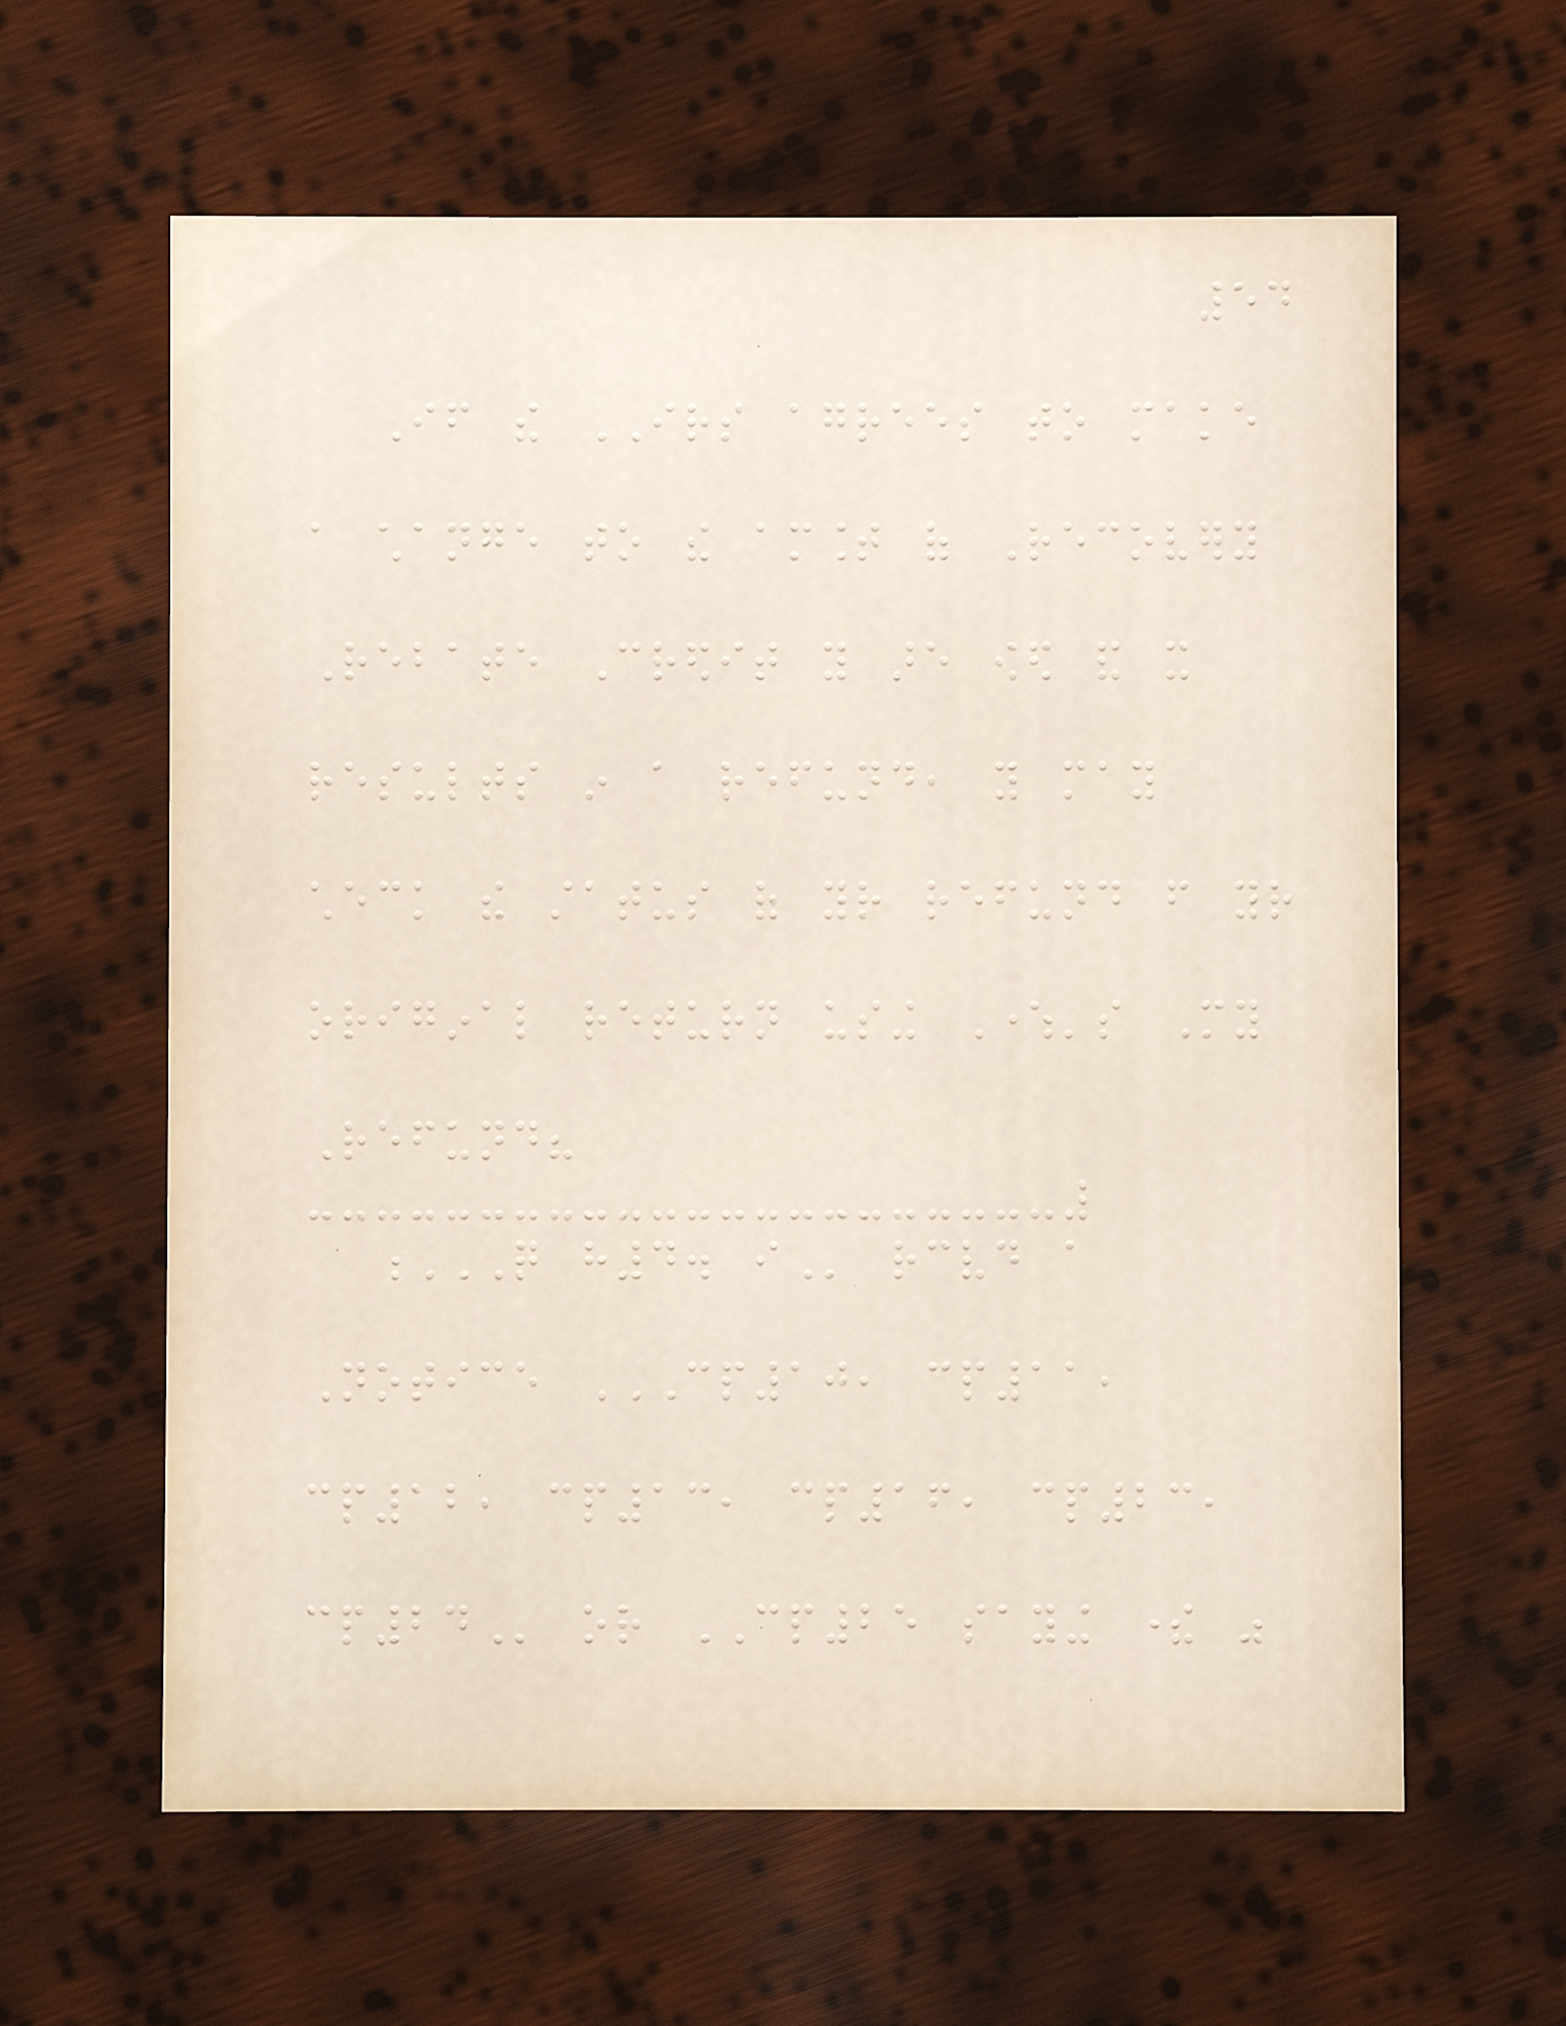54
If the IRS agrees to make
a change to the amount of Recovery
Rebate Credit you are owed and it
results in a refund, you may
check the status of your refund from your
original return using Where's My
Refund?
Q H4. I received a
Notice CP10, CP11,
CP12, CP13, CP16, CP23,
CP24 or CP25 saying there was
